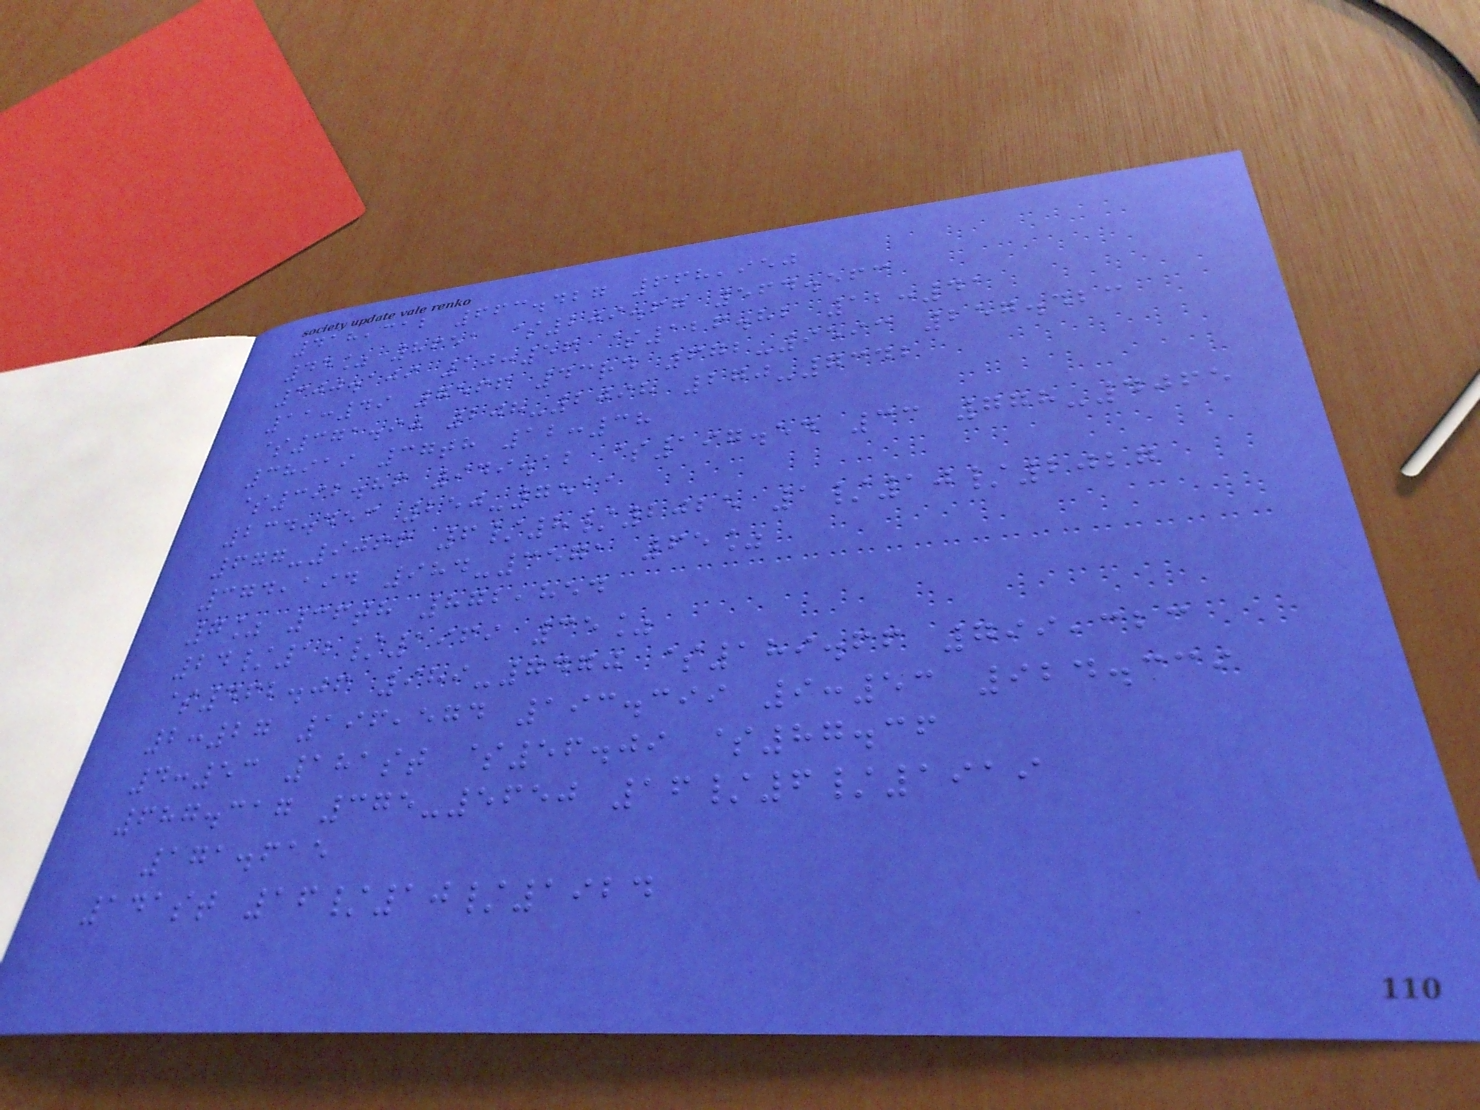418,312 663.427 668,950
44% 8651 $209.67 564.563
300.109 10:56 $126.82 12:41
11:49 7566 43rd 672-9593 257.423
$371.90 208-2098 270-7342
38919 37th 12:38
$392.86 949.12 $197.54 33 778-4065
234.453 250-7511
677-9066 6/8/2025 1/10/2027
374,194 984-3571 65%
7% 36th 872,854
24/12/1969 35%
$462.06 989-7470 $189.66 799,323
2:27 196,574 193.399 9:53 924.339
4:53 181st $56.09 $87.36
687.317 375-5650 16/6/1919
171.615
141st 16/10/1924
